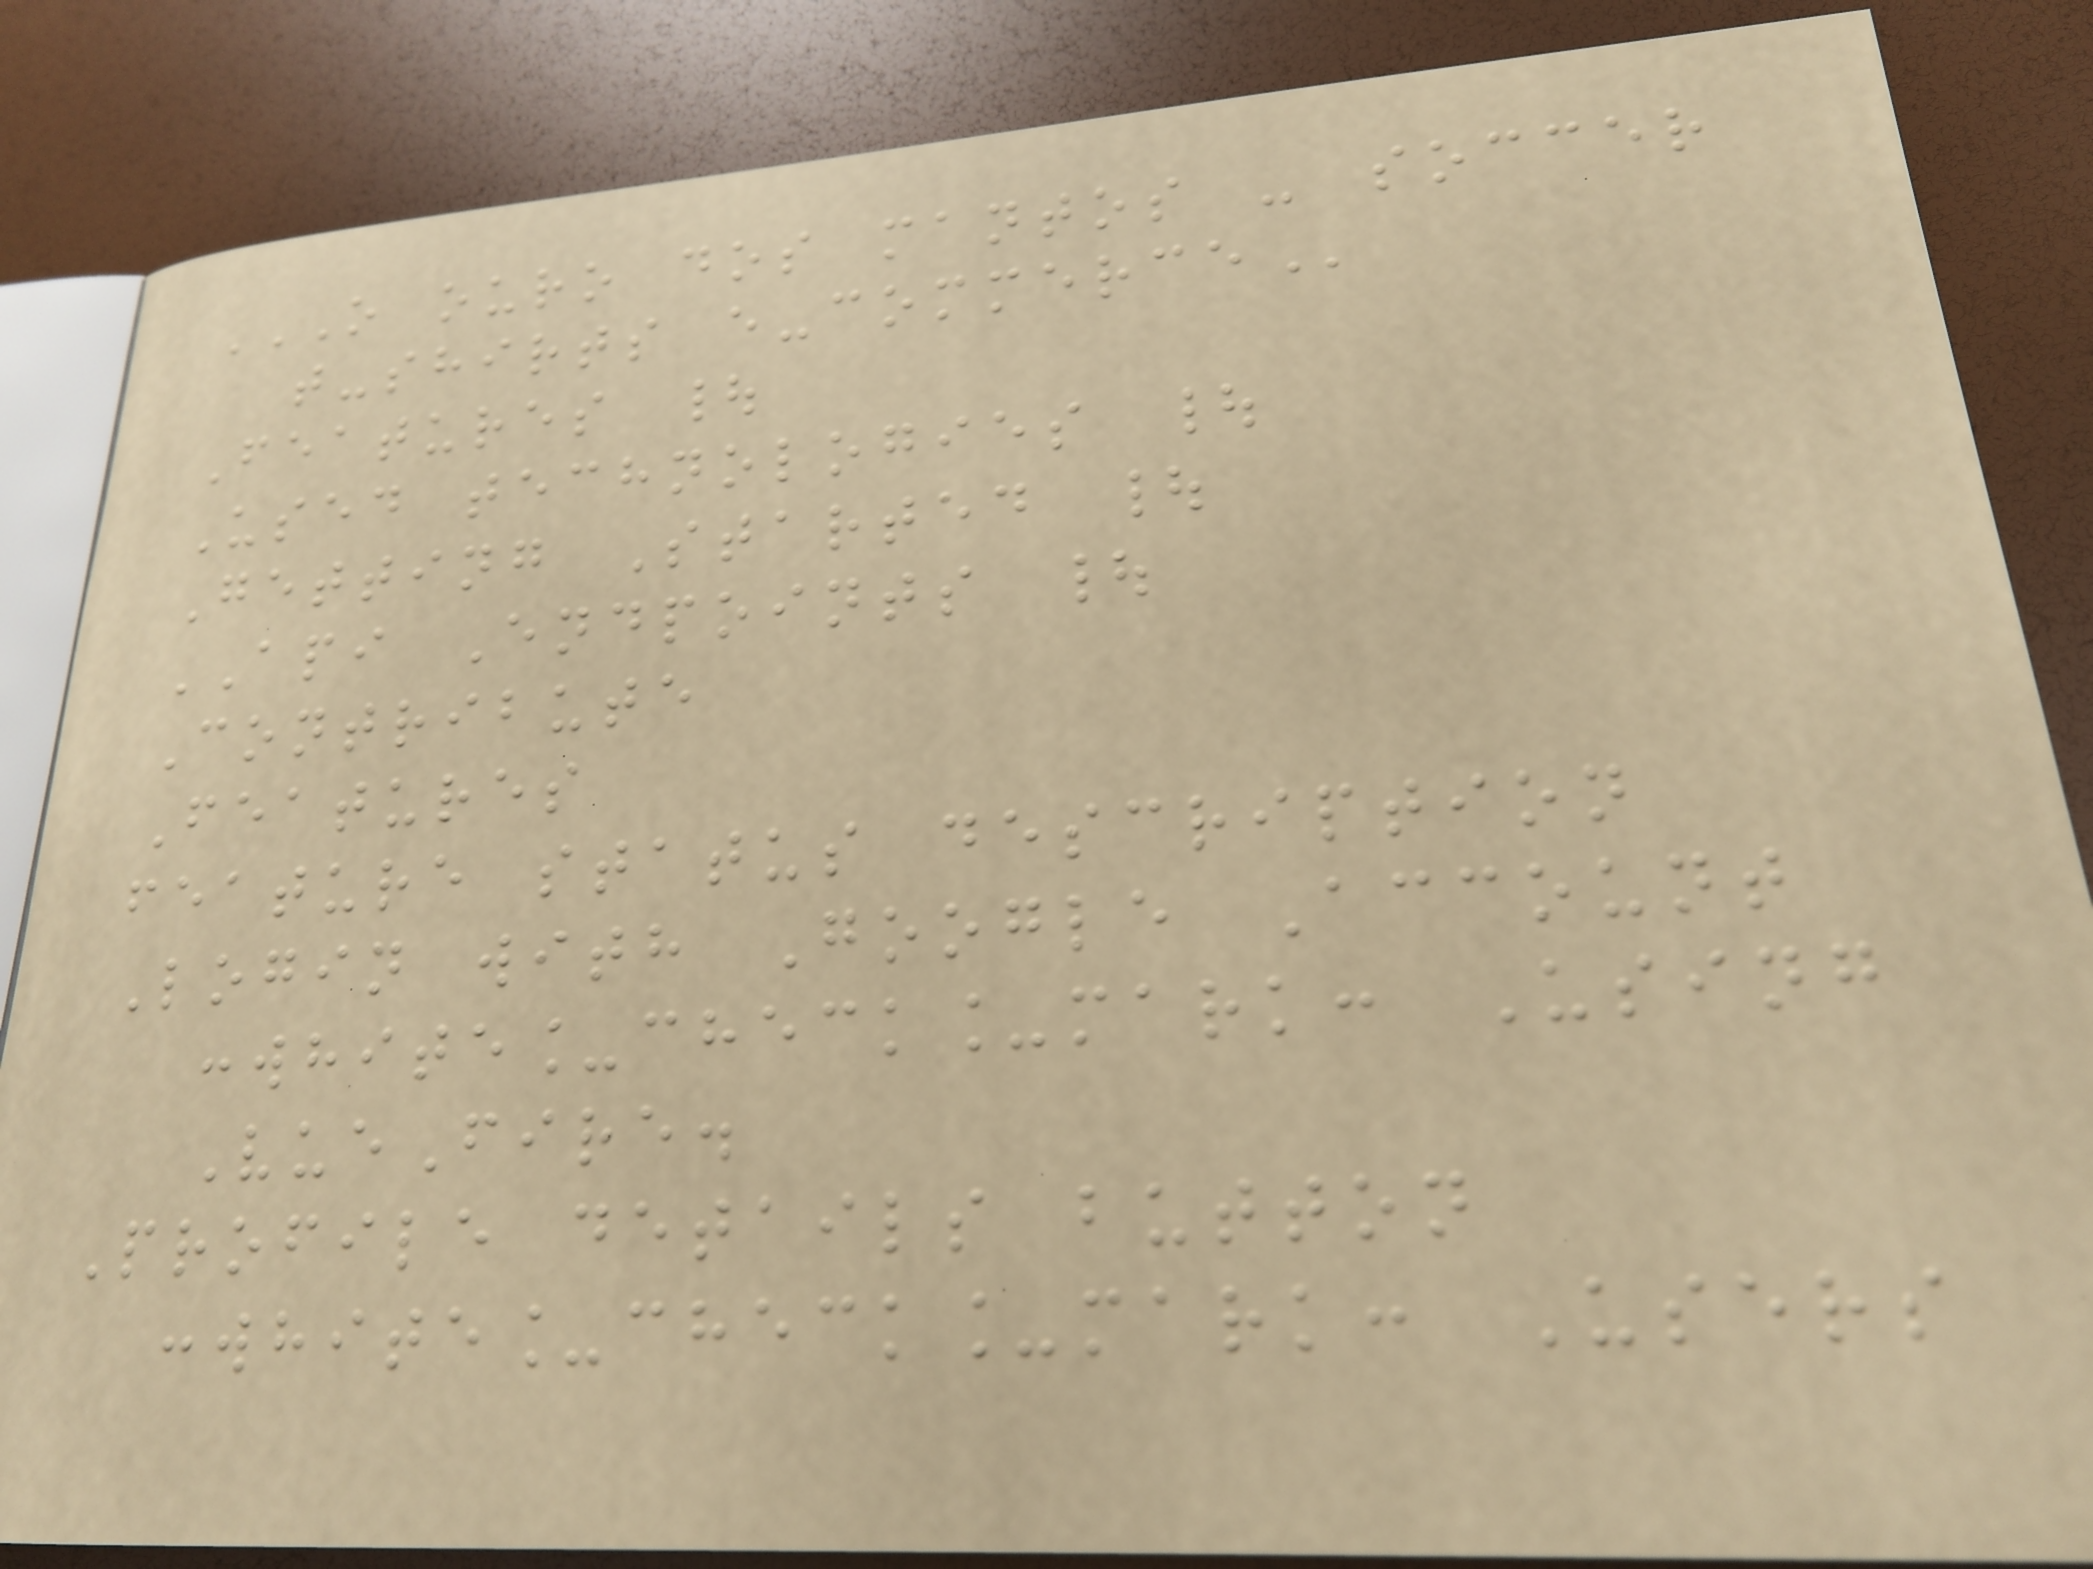O OURO DOS MANTOS - SOCCER
T-SHIRTS E-COMMERCE
Features |
Used technologies |
Getting Started |
API Endpoints |
Contribute
Features
feature status description
Login with Google Account
:white_check_mark: Using
VueFire.
Profile details button
:white_check_mark: Users
